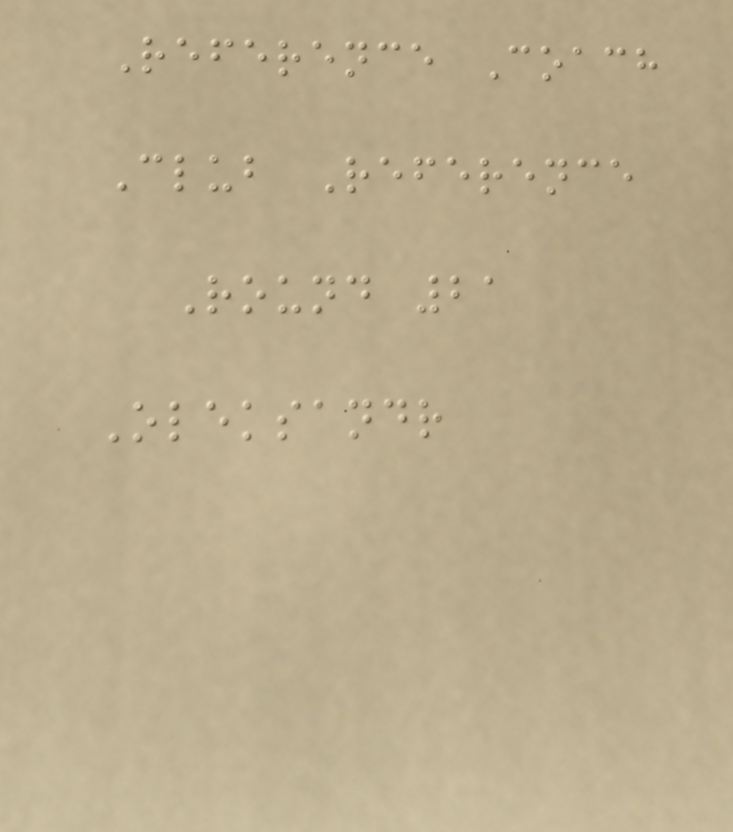Reference Coach
Club Reference
Round 21
Oleksandr
